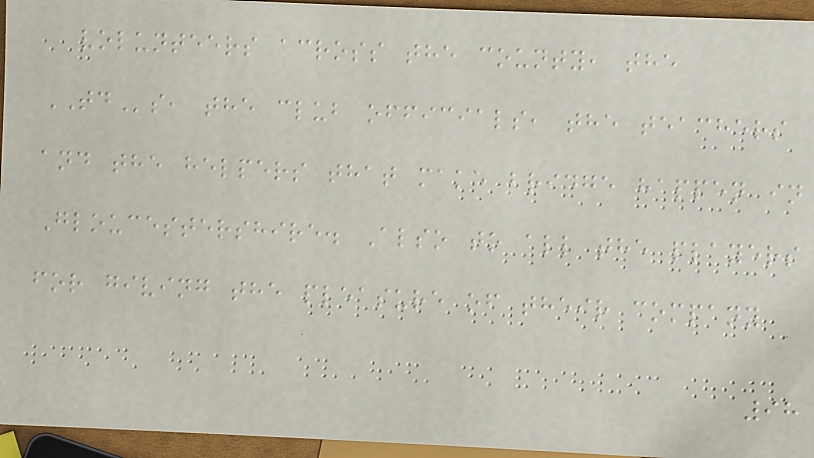volunteers across the county, the
TDs, the club officials, the teachers
and the helpers that make bridge happen in
Gloucestershire. Also to all the players
for giving the pleasure of their company
98
